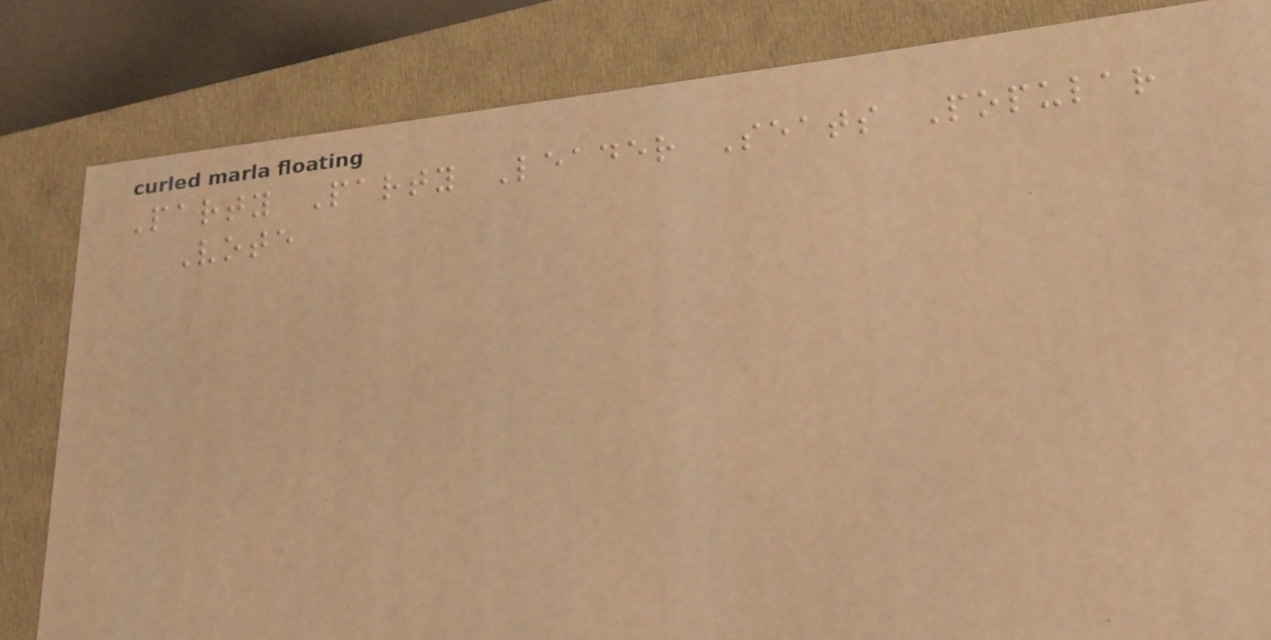Party Party Leader Seats Popular
Vote
